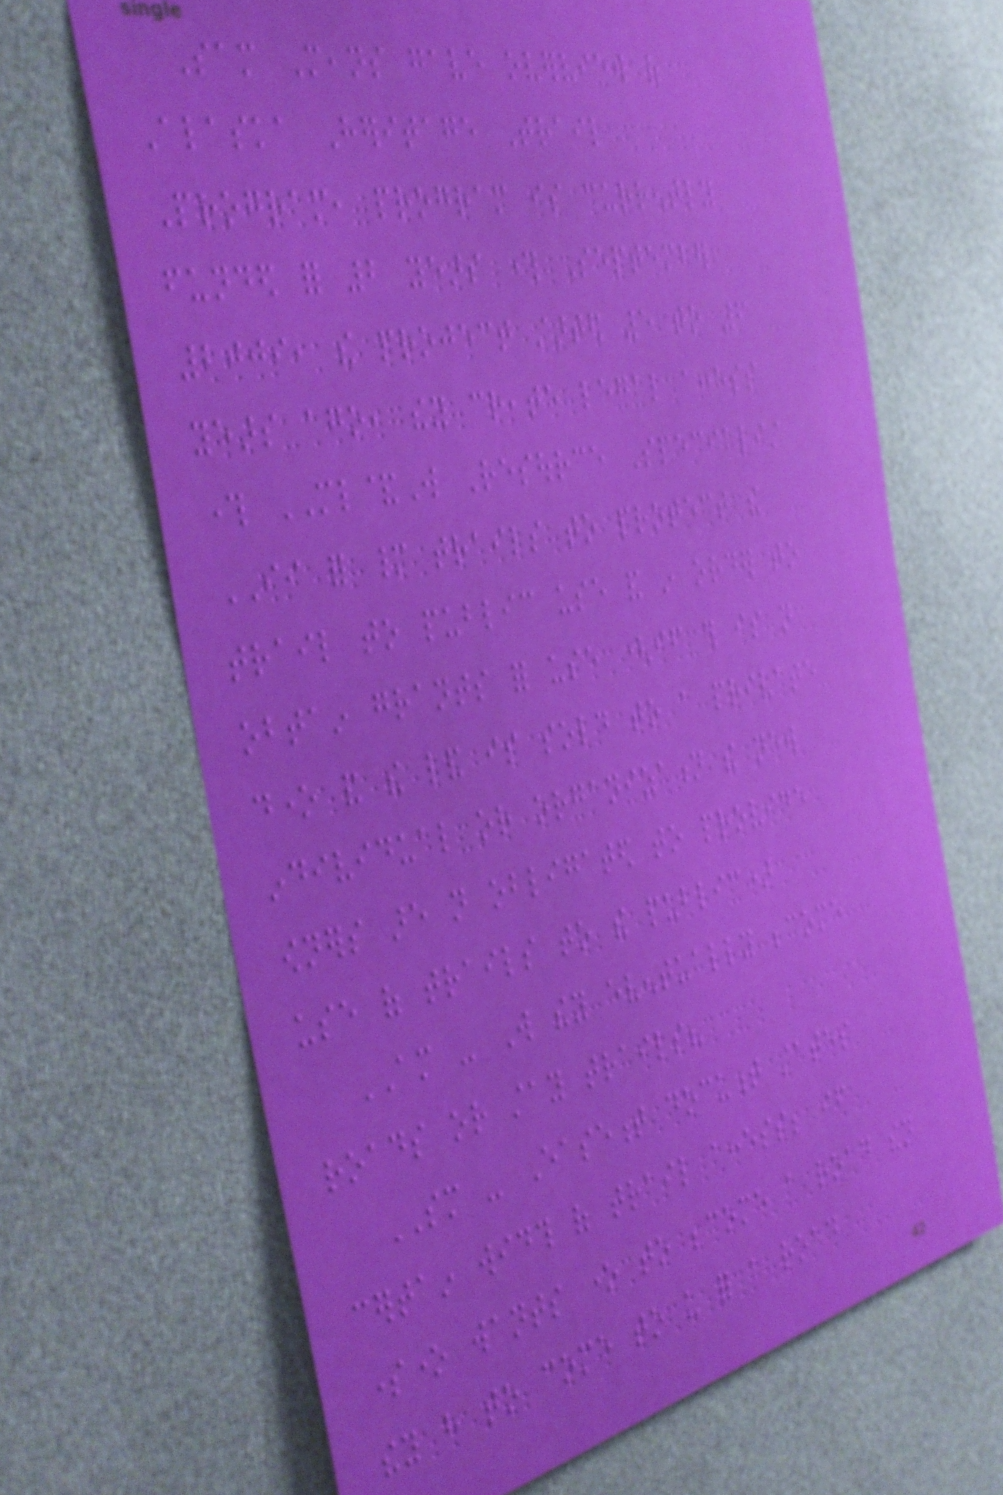Sam Means gave overview of
Alaska Heritage Trail
Program, program is currently
funded for 2 years through September
2009, the project started 5 to 6
years ago, they create legal access
through ML&W Resource Specialist
II for many trails to protect the
trail to public use and in order to
obtain grants for use (if this is not
done and the land is sold to a private
individual or organization the new
owners are not obligated to provide
use of trails to the public)
AM - Will they eventually become
roads or stay trails?
SM - Easement document states
certain width of trail access; if
someone wants one to become a road then
they have to come to us for a road
